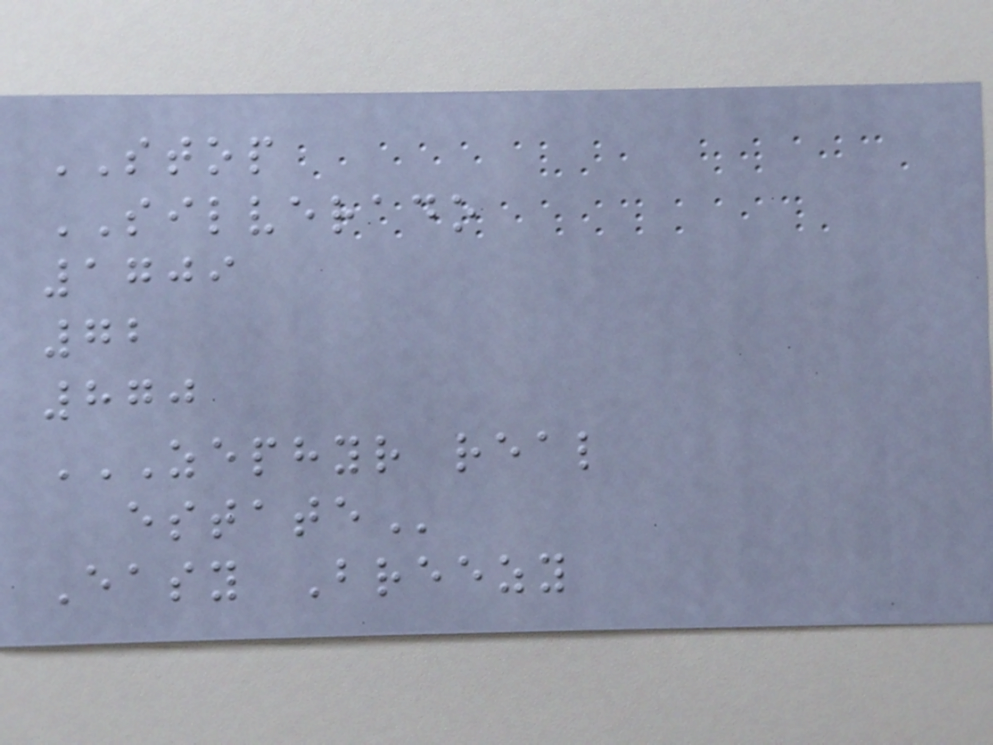STOP
SILVERADO
1709
72
870
ZEPHYR REAL
ESTATE
Easy Breezy
